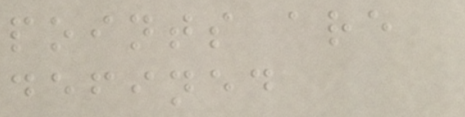points are
defined
